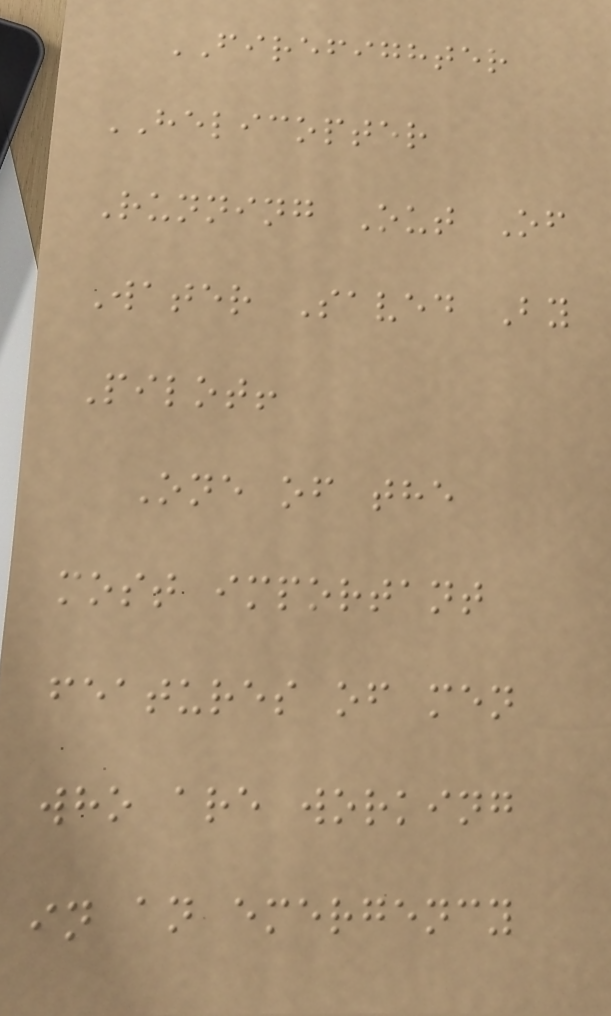FIREFIGHTER
HELICOPTER
Running Out Of
Water Saved By
Pilot!
One of the
most important
features of men
who are working
in an emergency
